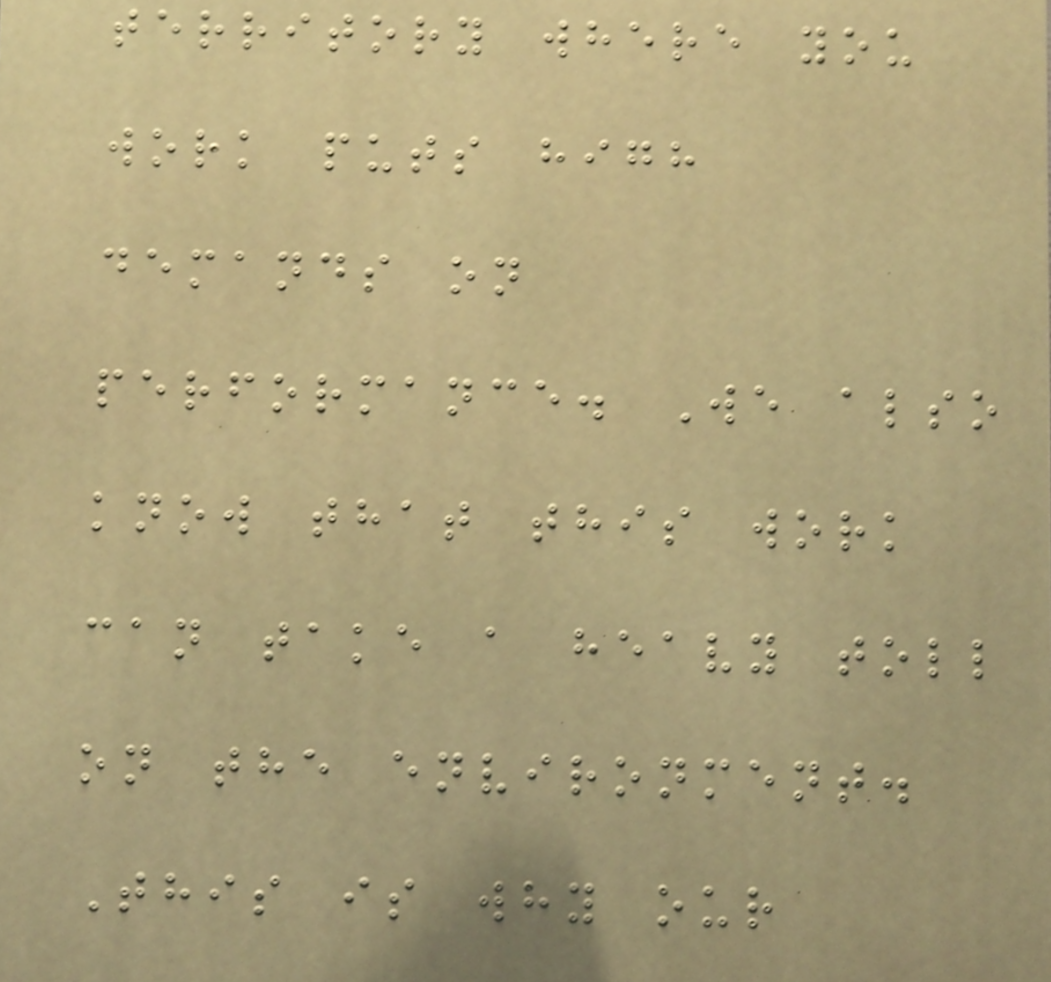territory where you
work puts high
demands on
performance. We also
know that this work
can take a heavy toll
on the environment.
This is why our
